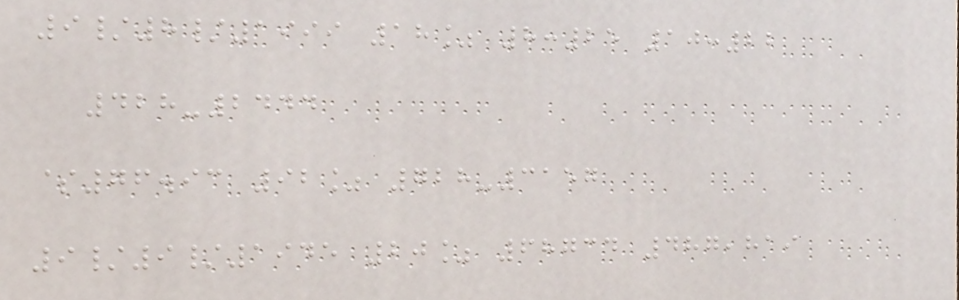9/8/1999 18% 8:25 10:22
428-2444
$76.93 92% 728-3157
9/9/1945 20% 68734 487,819
